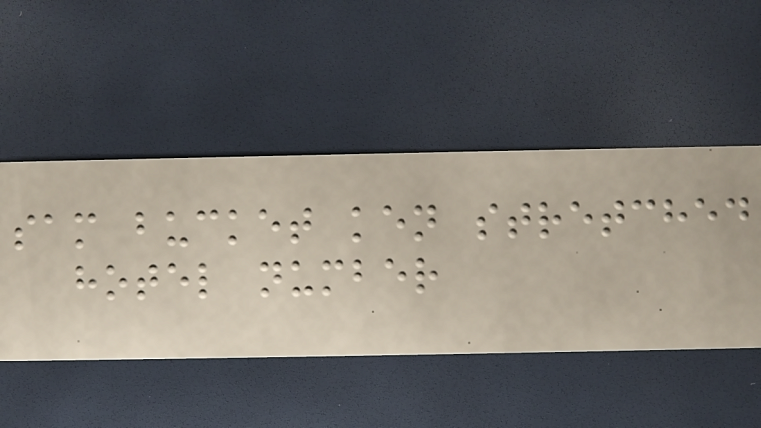sam bucket ken stretched
hotel number
